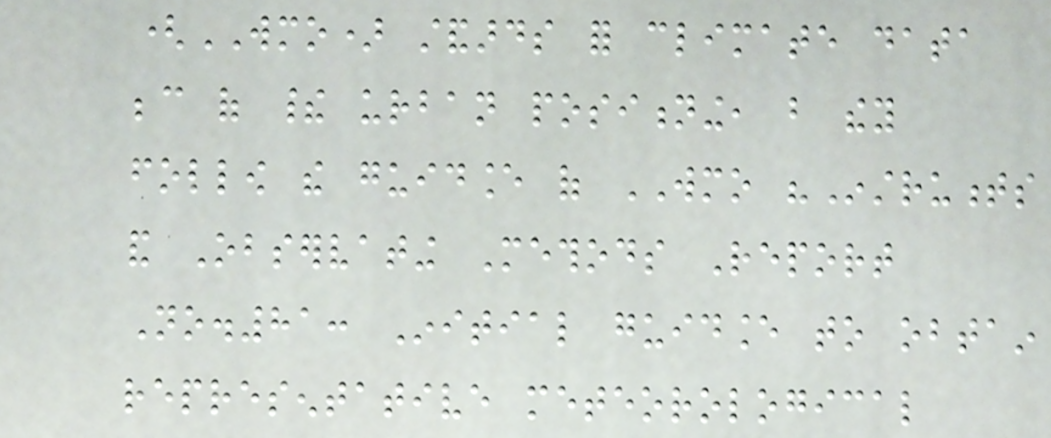(WMO) standards for climate data
because of their urban positioning, but they
follow the guidance of WMO "Instruments
and Observating Methods Report
No.81: Initial guidance to obtain
representative meteorological
